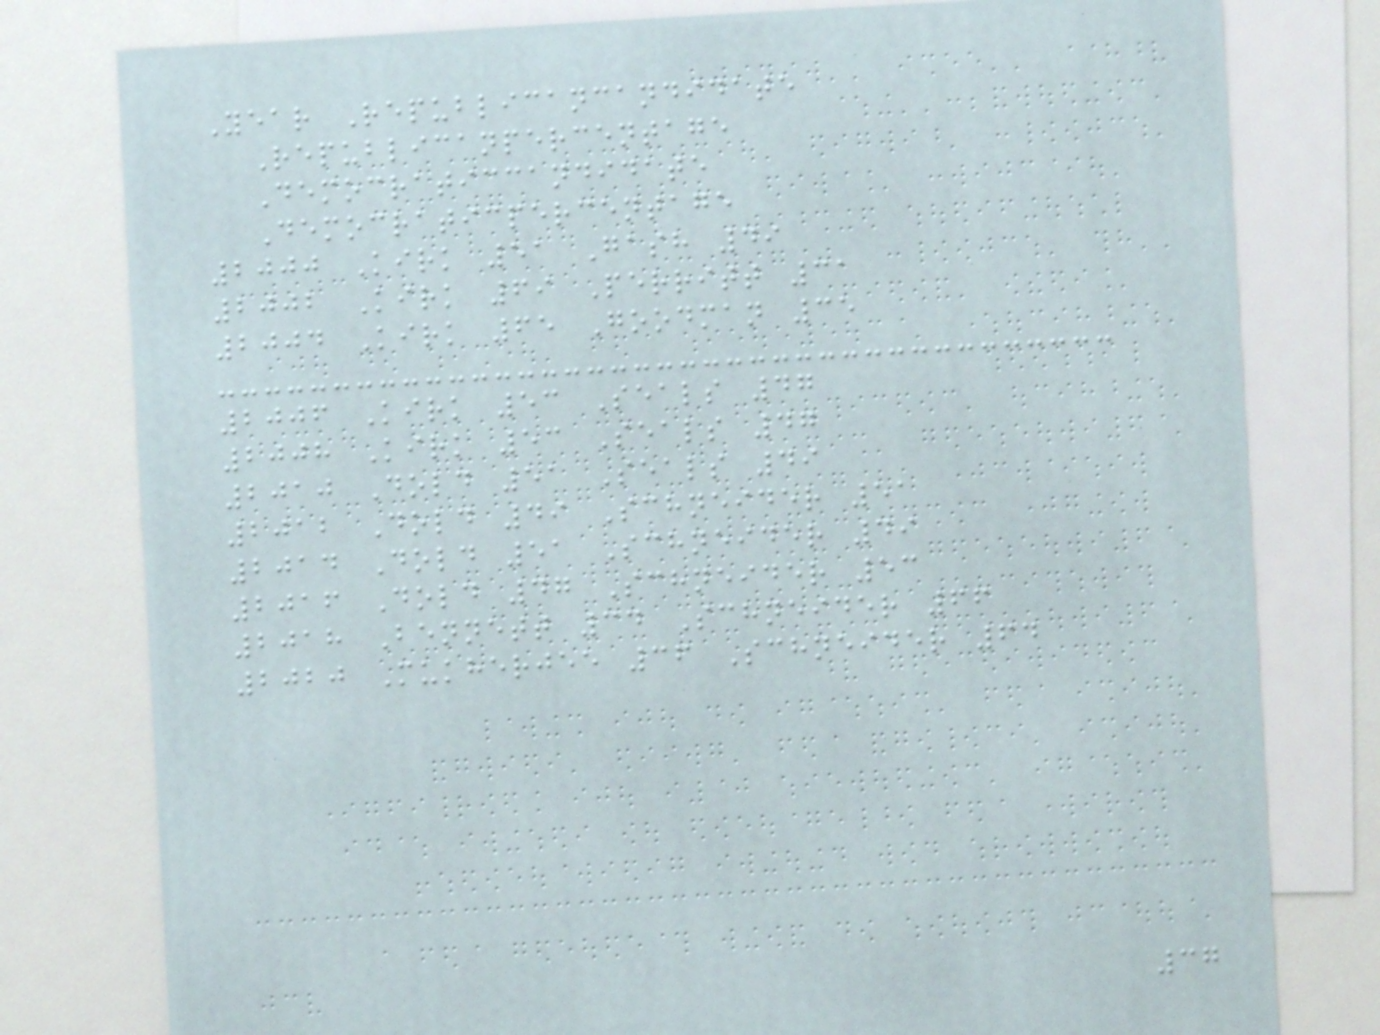Year Republicancandidate
Republicanpercentage
Democraticcandidate
Democraticpercentage
2000 Kirk 51 Gash 49
2002 Kirk 69 Perritt 31
2004 Kirk 65 Goodman 35
2006 Kirk 53 Seals 47
2008 Kirk 53 Seals 47
2010 Dold 51 Seals 49
2012 Dold 49 Schneider 51
2014 Dold 51 Schneider 49
2016 Dold 47 Schneider 53
2018 Bennett 34 Schneider 66
2020 Mukherjee 36 Schneider 64
37
